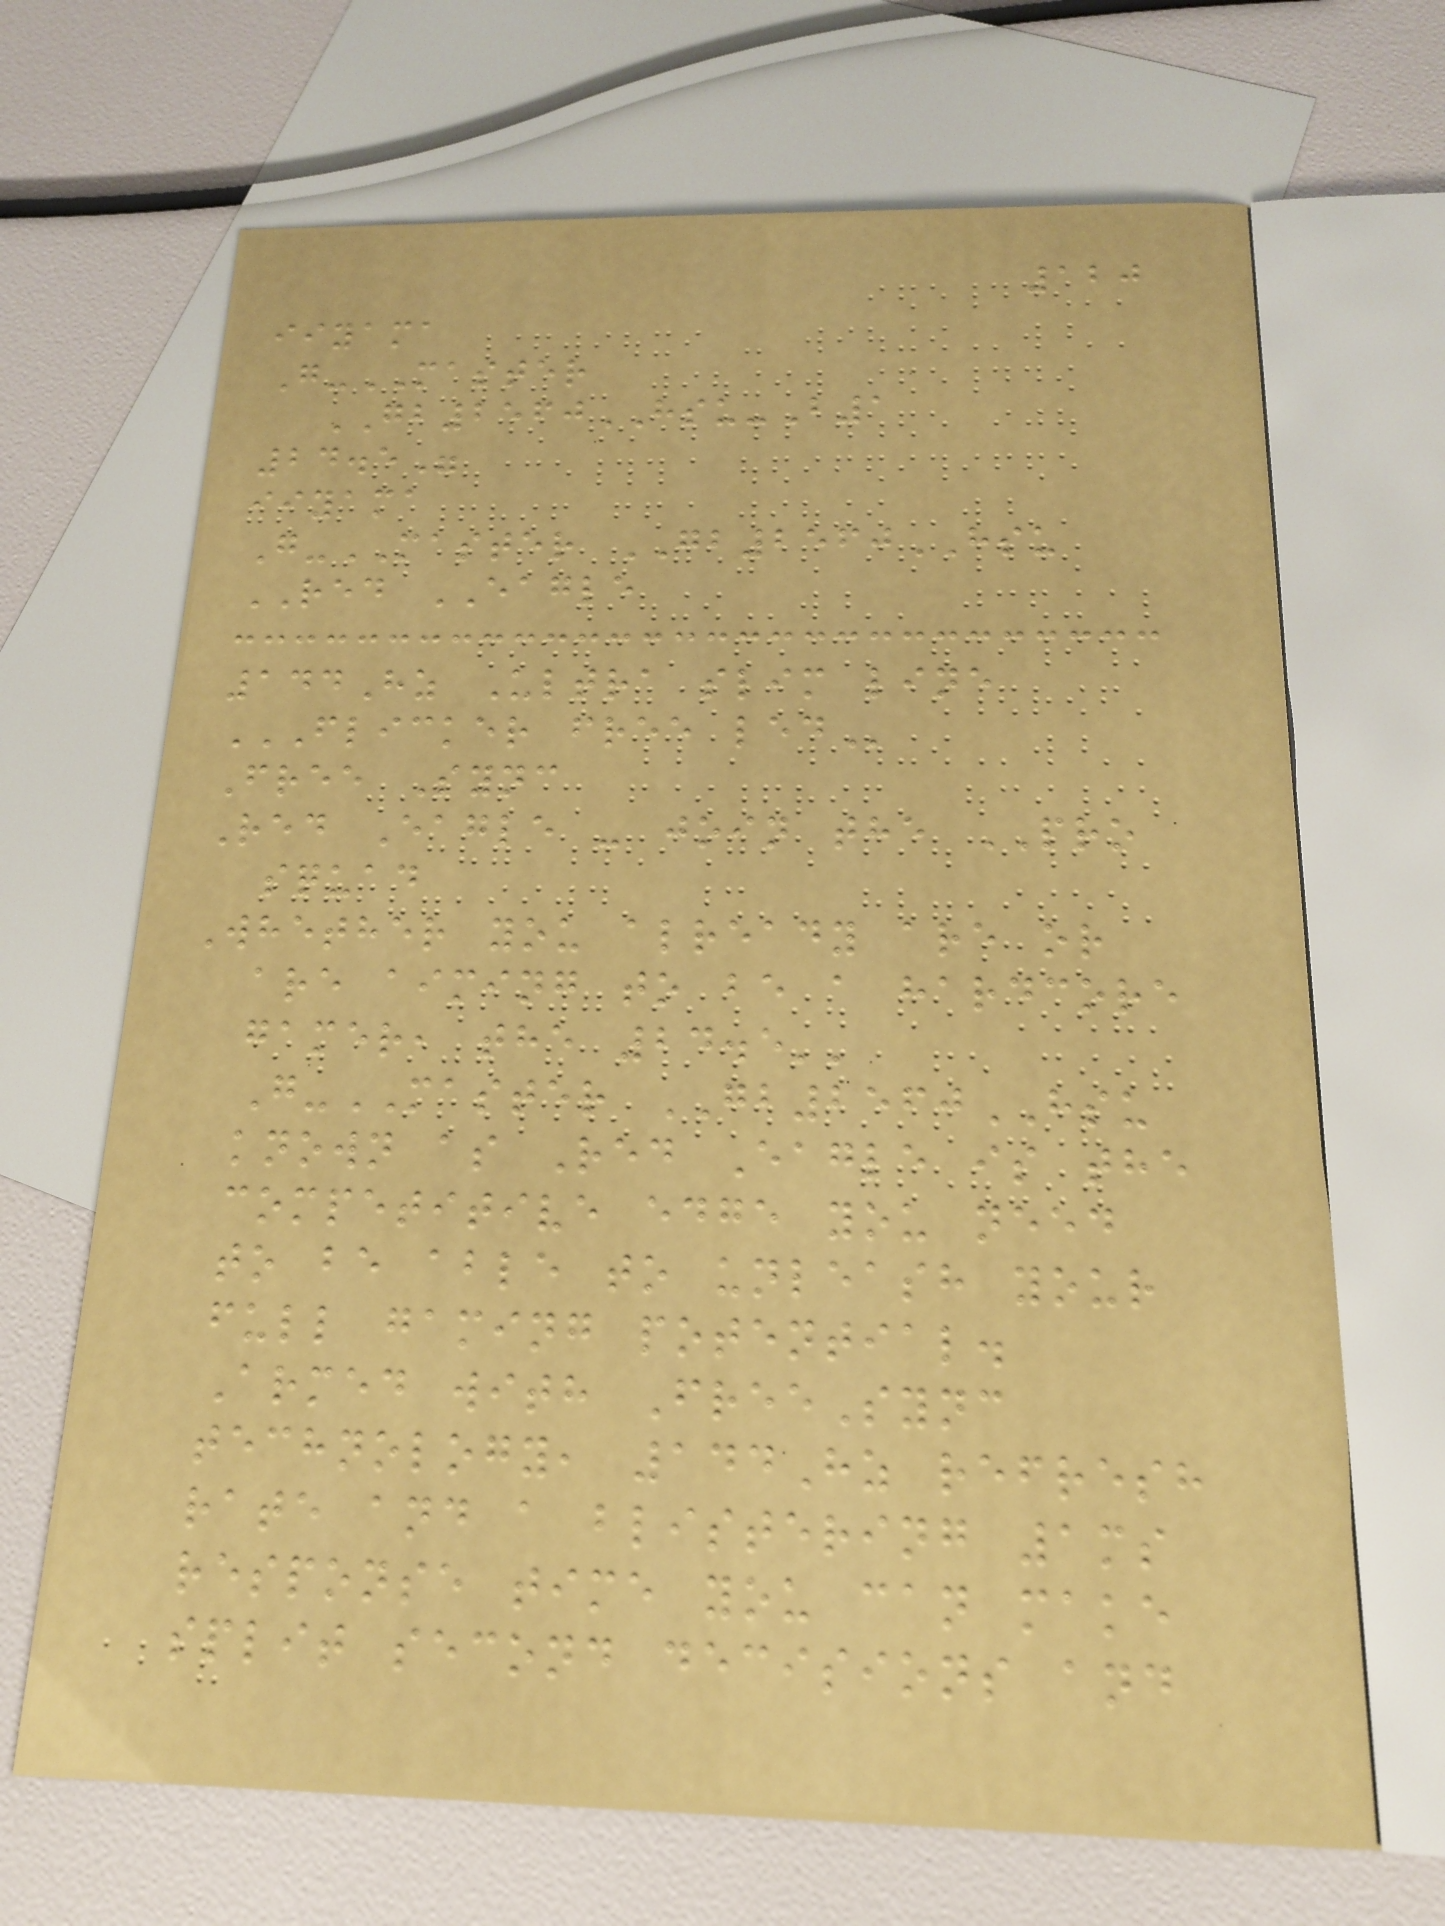120
iiyama
G-MASTER
GB2560HSU-B1
24.5"
iiyama
G-MASTER GB2560HSU
RED EAGLE
144Hz Ultra slim line
FLICKER FREE LED
Free Sync
Red Eagle - join the PRO
squad
Whether you already are or
are aiming to be a hardcore
gamer, the 24.5''
G-MASTER GB2560HSU
known as Red Eagle is the
competitive edge you need
to be able to unleash your
full gaming potential.
Armed with FreeSync
technology, 144Hz refresh
rate and a blistering 1ms
response time you can make
split second decisions and
